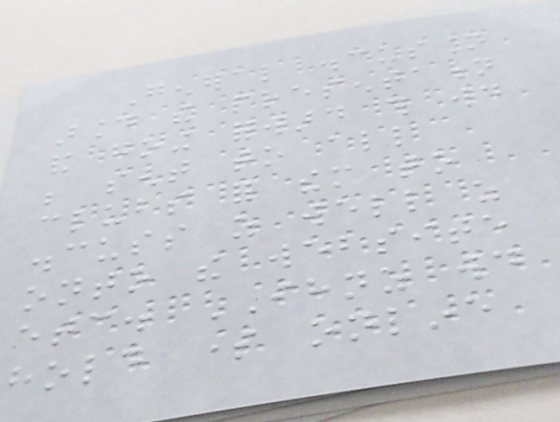General discussion
around the presentation
and going forward this would
be sent to all
clubs for them to
discuss as well as
onto the website
etc. IHNZ would
hold some online
